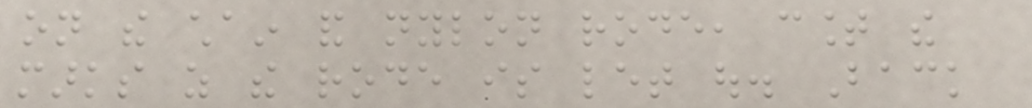on the chain and nylon rode, count the
marks as the rode is let out. Back
